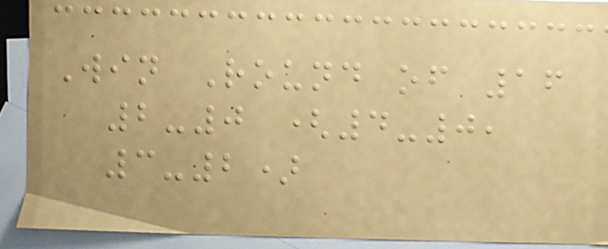Win Round of 16
2-0 (4-0,
3-2)
